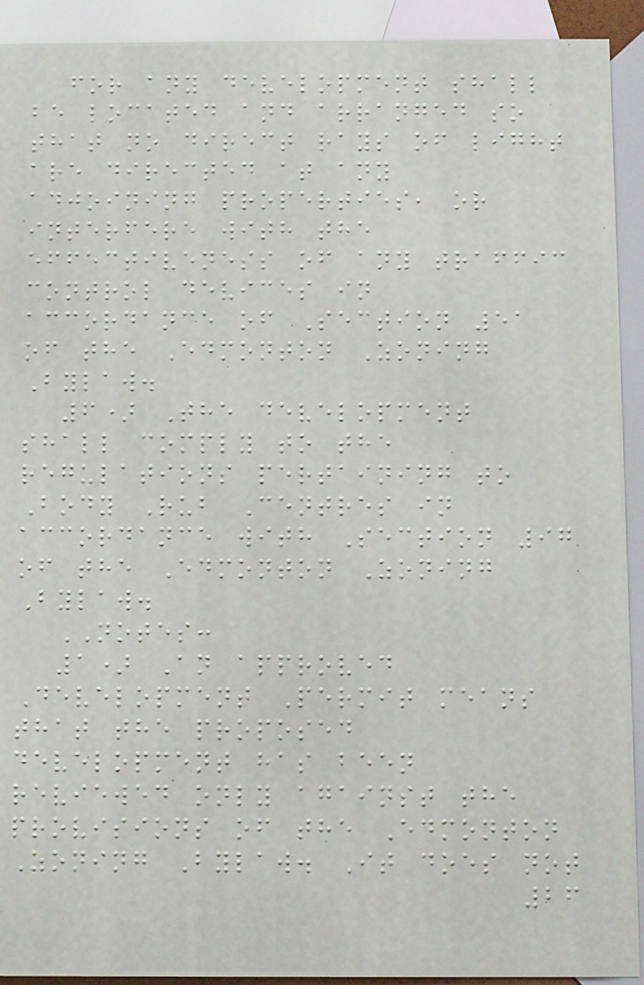for any development shall
be located and arranged so
that no direct rays of light
are directed at any
adjoining properties, or
interfere with the
effectiveness of any traffic
control devices in
accordance of Section 51
of the Edmonton Zoning
Bylaw.
6) The development
shall comply to the
regulations pertaining to
Body Rub Centres in
accordance with Section 97
of the Edmonton Zoning
Bylaw.
NOTES:
1) An approved
Development Permit means
that the proposed
development has been
reviewed only against the
provisions of the Edmonton
Zoning Bylaw. It does not
26
